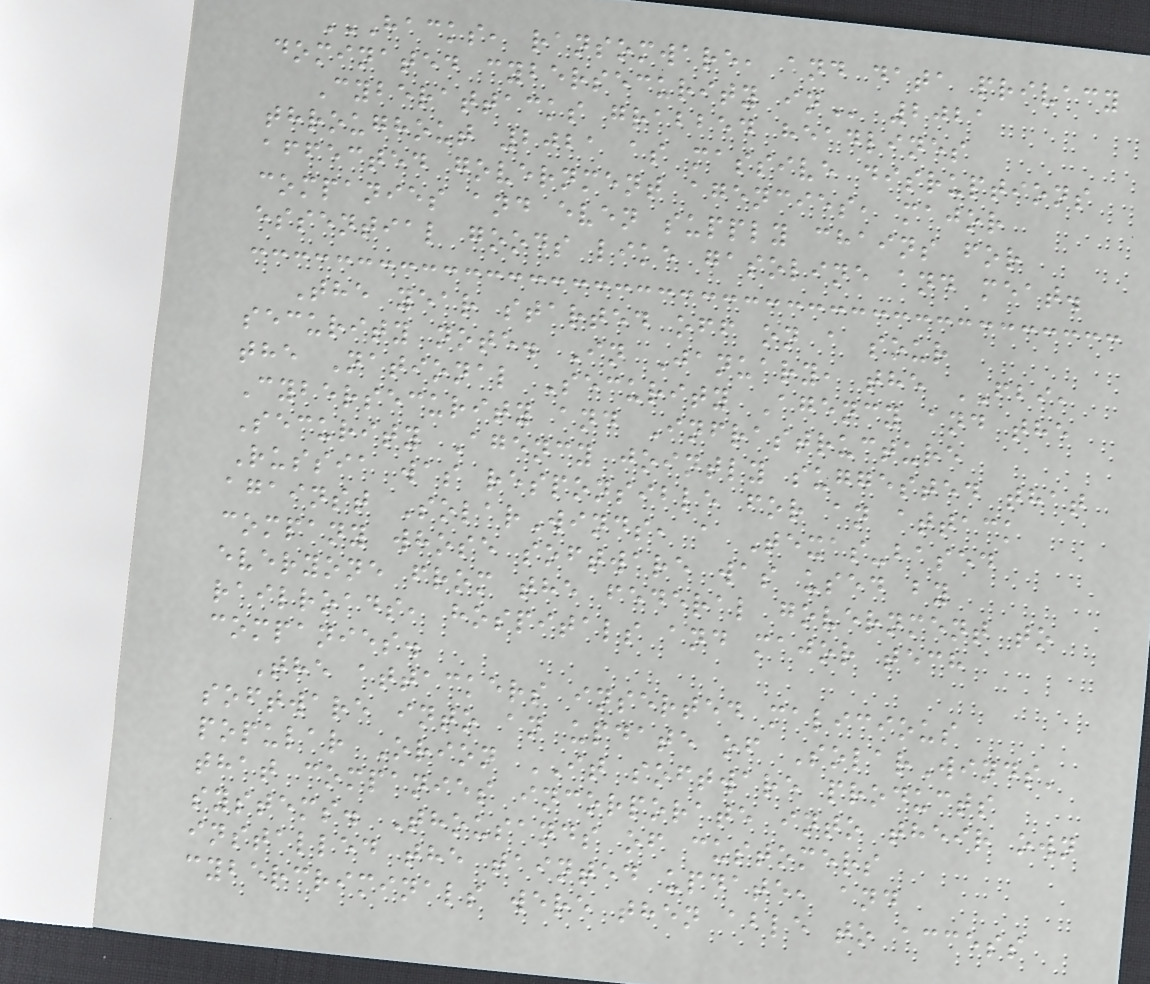HACKS, RANSOMWARE, AND DATA PRIVACY
DOMINATED CYBERSECURITY IN 2021
Cyberattacks grabbed headlines
throughout 2021 as massive disruptions
affected government agencies, major
companies and even supply chains for
essential goods like gasoline and meat.
The year started off on a sour
security note. In January, the FBI,
the National Security Agency and the
Cybersecurity and Infrastructure
Security Agency jointly suggested that
Russia was responsible for an attack
against SolarWinds, a Texas-based
company whose software was used by
everyone from the federal government to
railroads, hospitals and major tech
companies.
The attackers inserted malicious
software into an update of SolarWinds'
popular Orion IT software products
that companies incorporate into their own
systems. Thousands of customers
installed the tainted update, and
cybercriminals were then able to access
